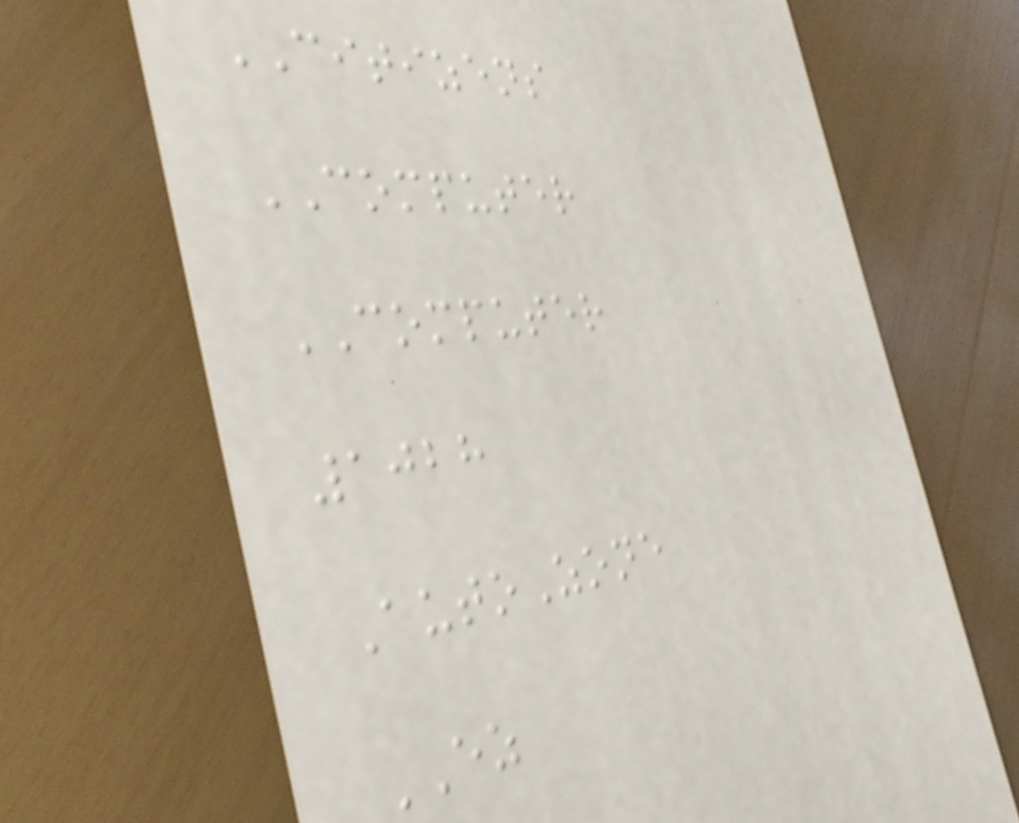CITIZENS
COMPUTER
COMPUTER
1028
AutoZone
EZ
